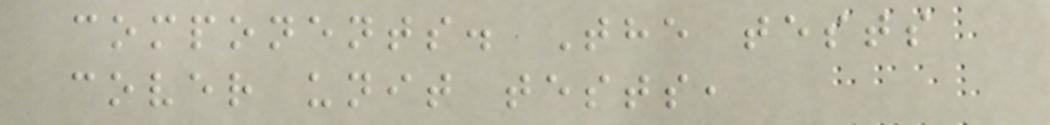components. The tests
cover unit tests,
